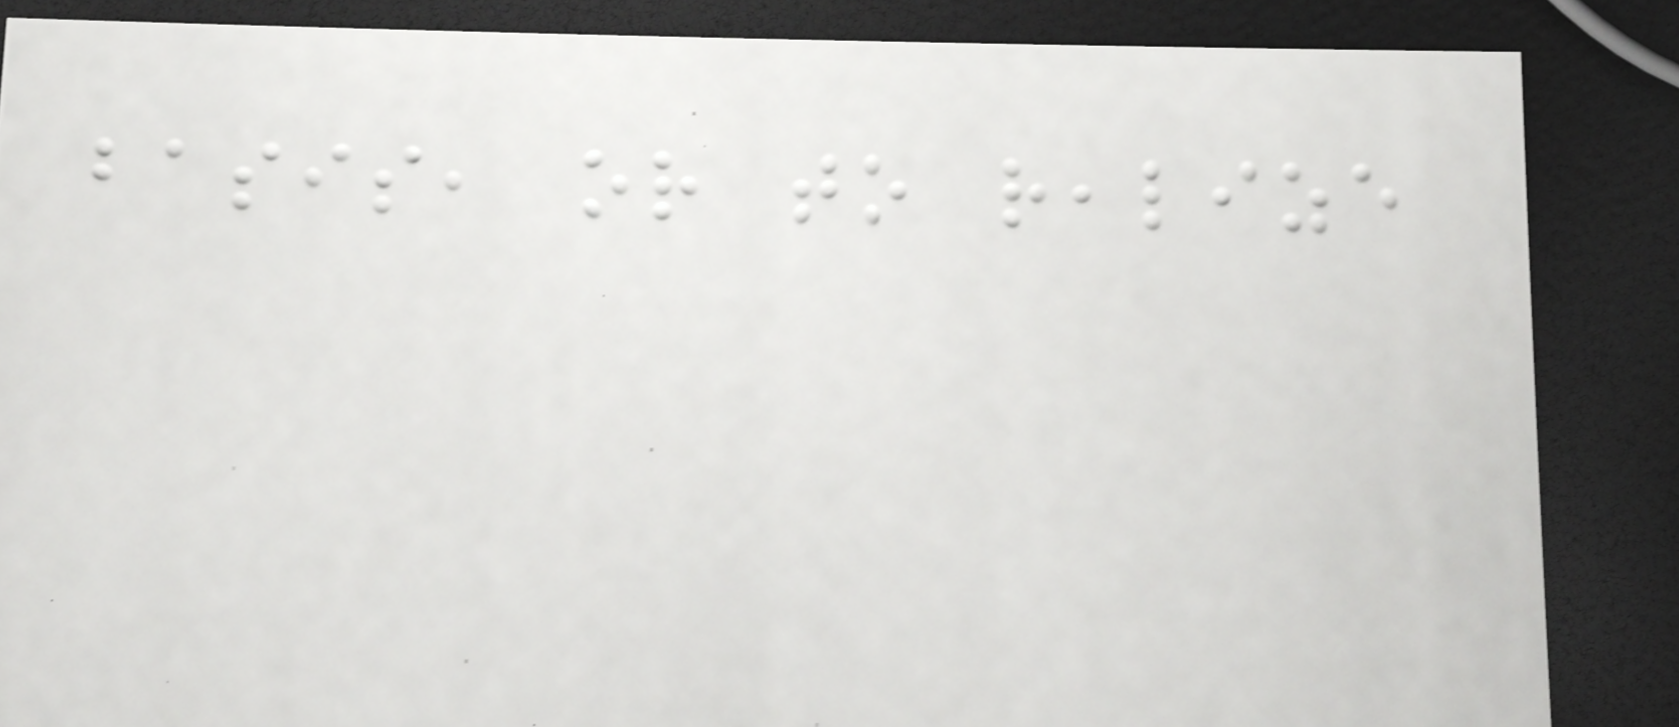basis, or to realize
